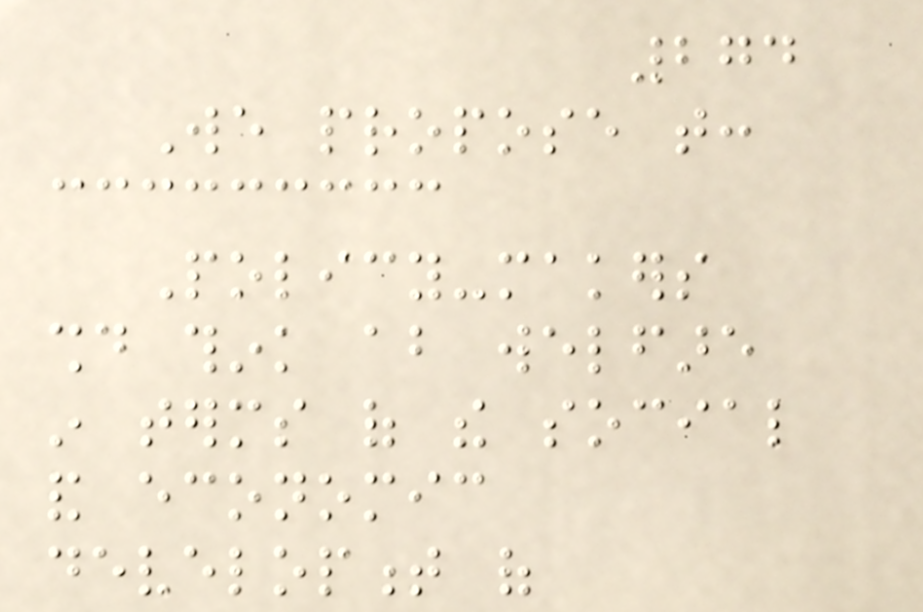274
We propose that:
Policy-makers
should think about welfare
in terms of the social
and economic
development of
